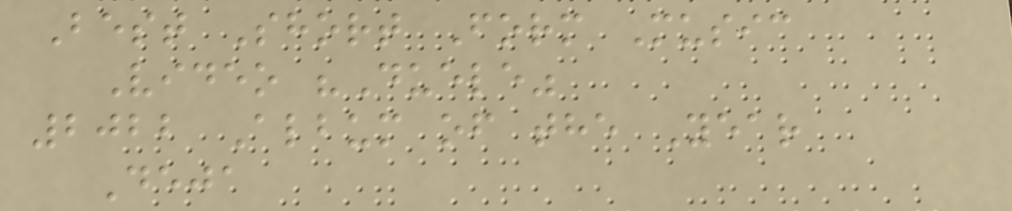Best Short Form Music
Video "Duele"
2022 Album of the Year
Deja
